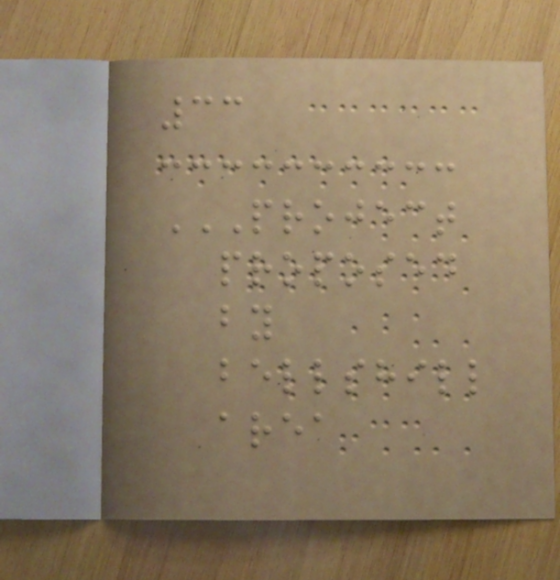33
PROJECT
PROPOSED
BY
BELLSHILL
AREA
